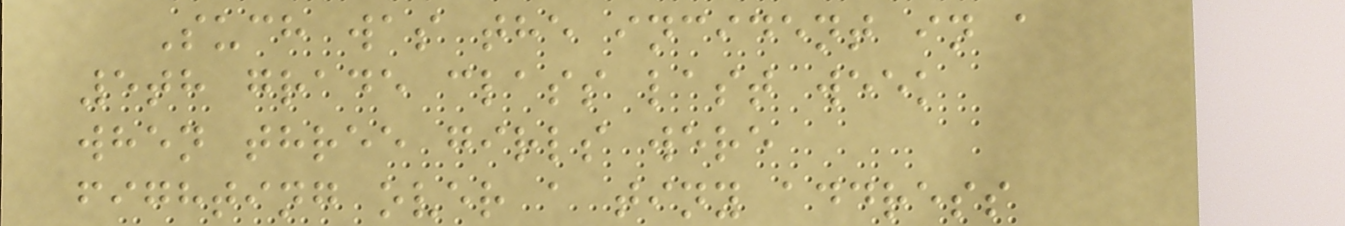Such was the incident in a
5th grade class last week
when three girls were
fighting over a tiny address
